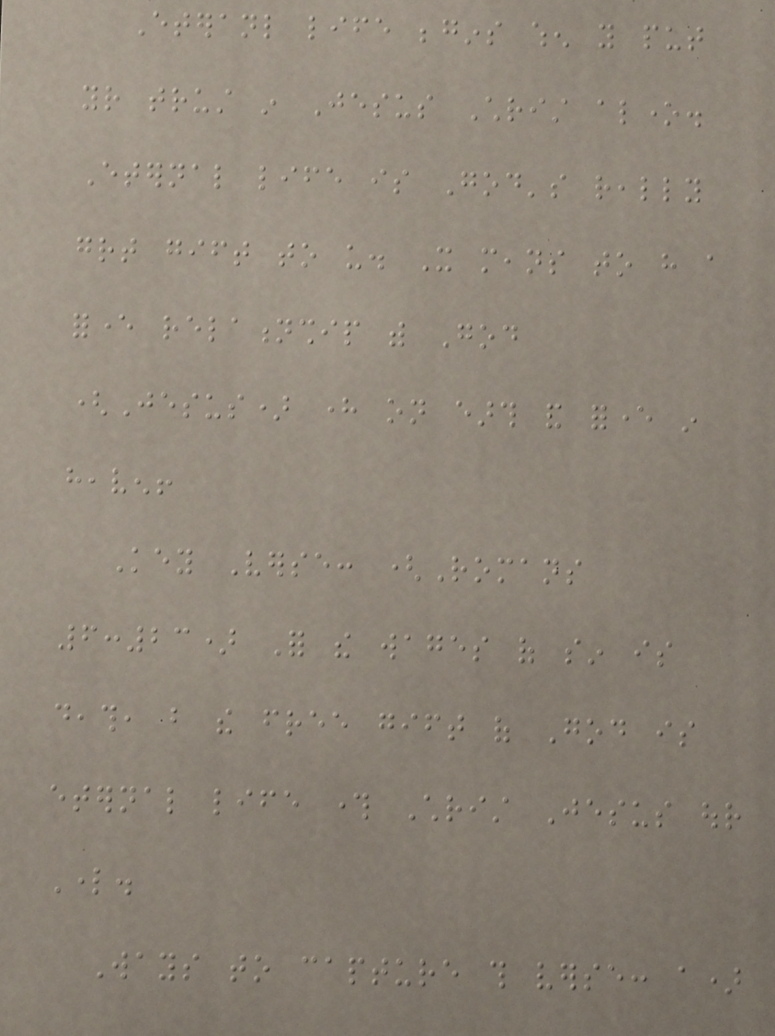Eteranl life begins when you put
your trust in Jesus Christ alone.
Eternal life is God's really
great gift to us. It means to have a
forever relationship with God
(Jesus) here on earth and forever in
heaven!
Key Verse: (Romans
6:23) For the wages of sin is
death, but the free gift of God is
eternal life through Christ Jesus our
Lord.
Ways to capture this verse: a)
